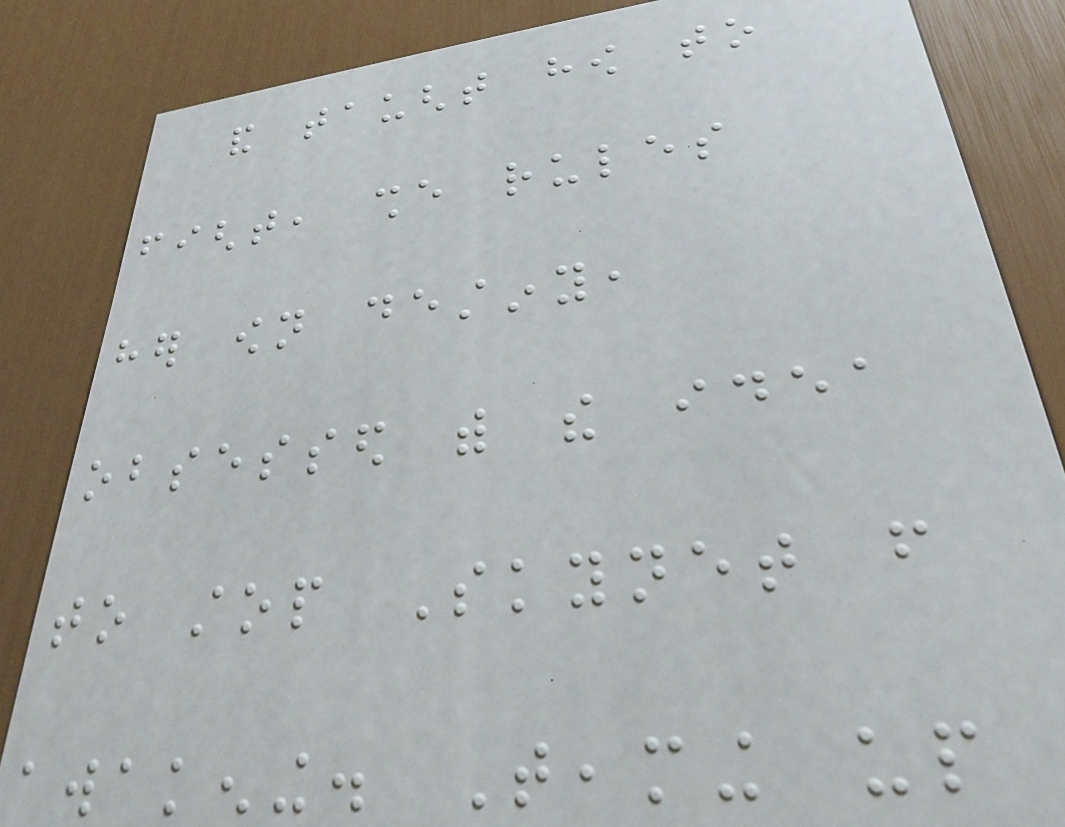and taught how to
fight, she rules
her own destiny,
obsessed with the idea
to stop Skynet from
awakening. Teaming up
